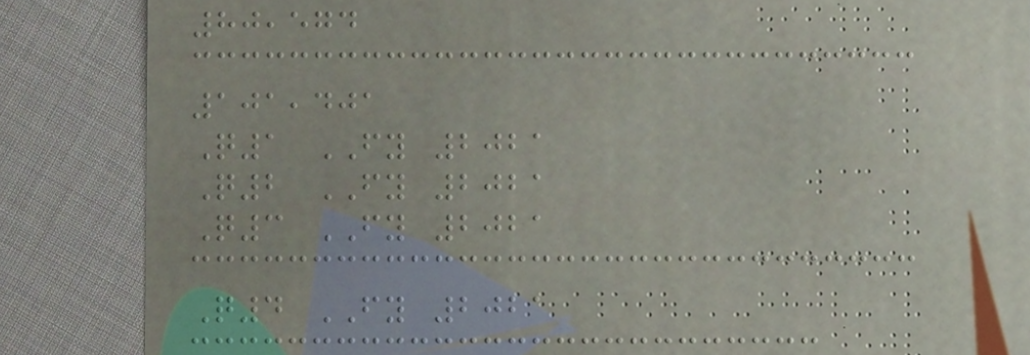80,574
101,401
Q1 FY 2021
Q2 FY 2021
Q3 FY 2021
Q4 FY 2021
